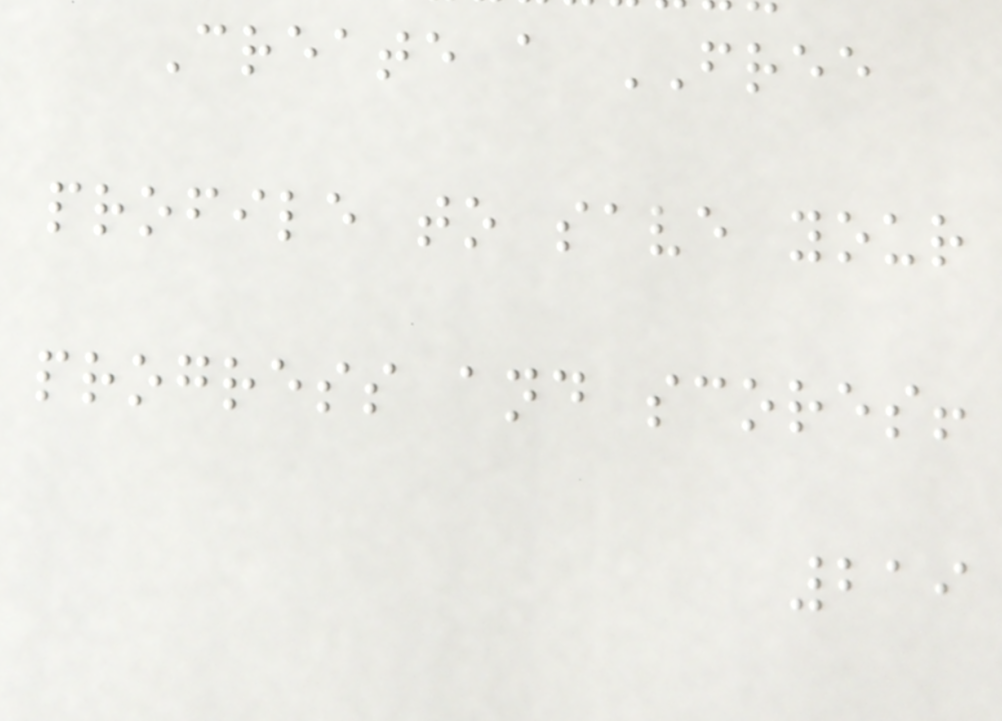Create a FREE
profile to save your
progress and scores!
219
